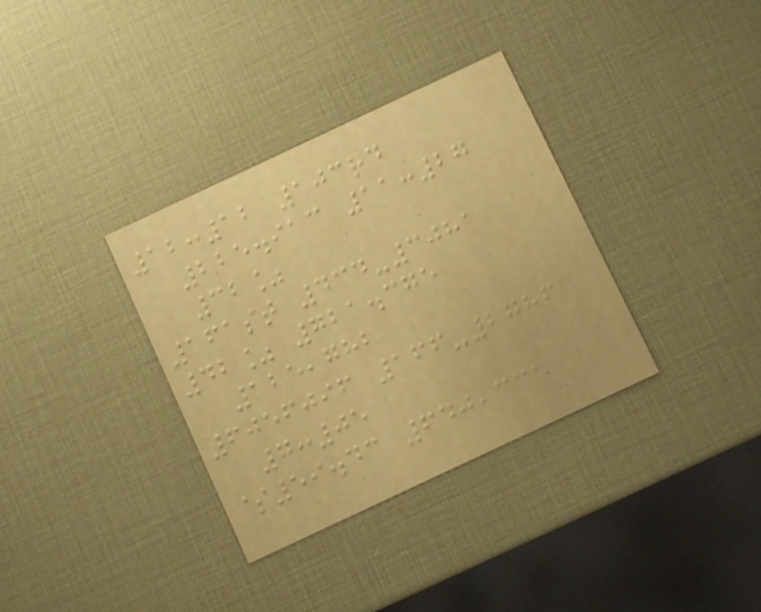12:12 103rd
225.913 11:27
32%
161st 434-3081
42% 721.375
125,782
6056096 166-2786
7:05
$59.43 640,335
